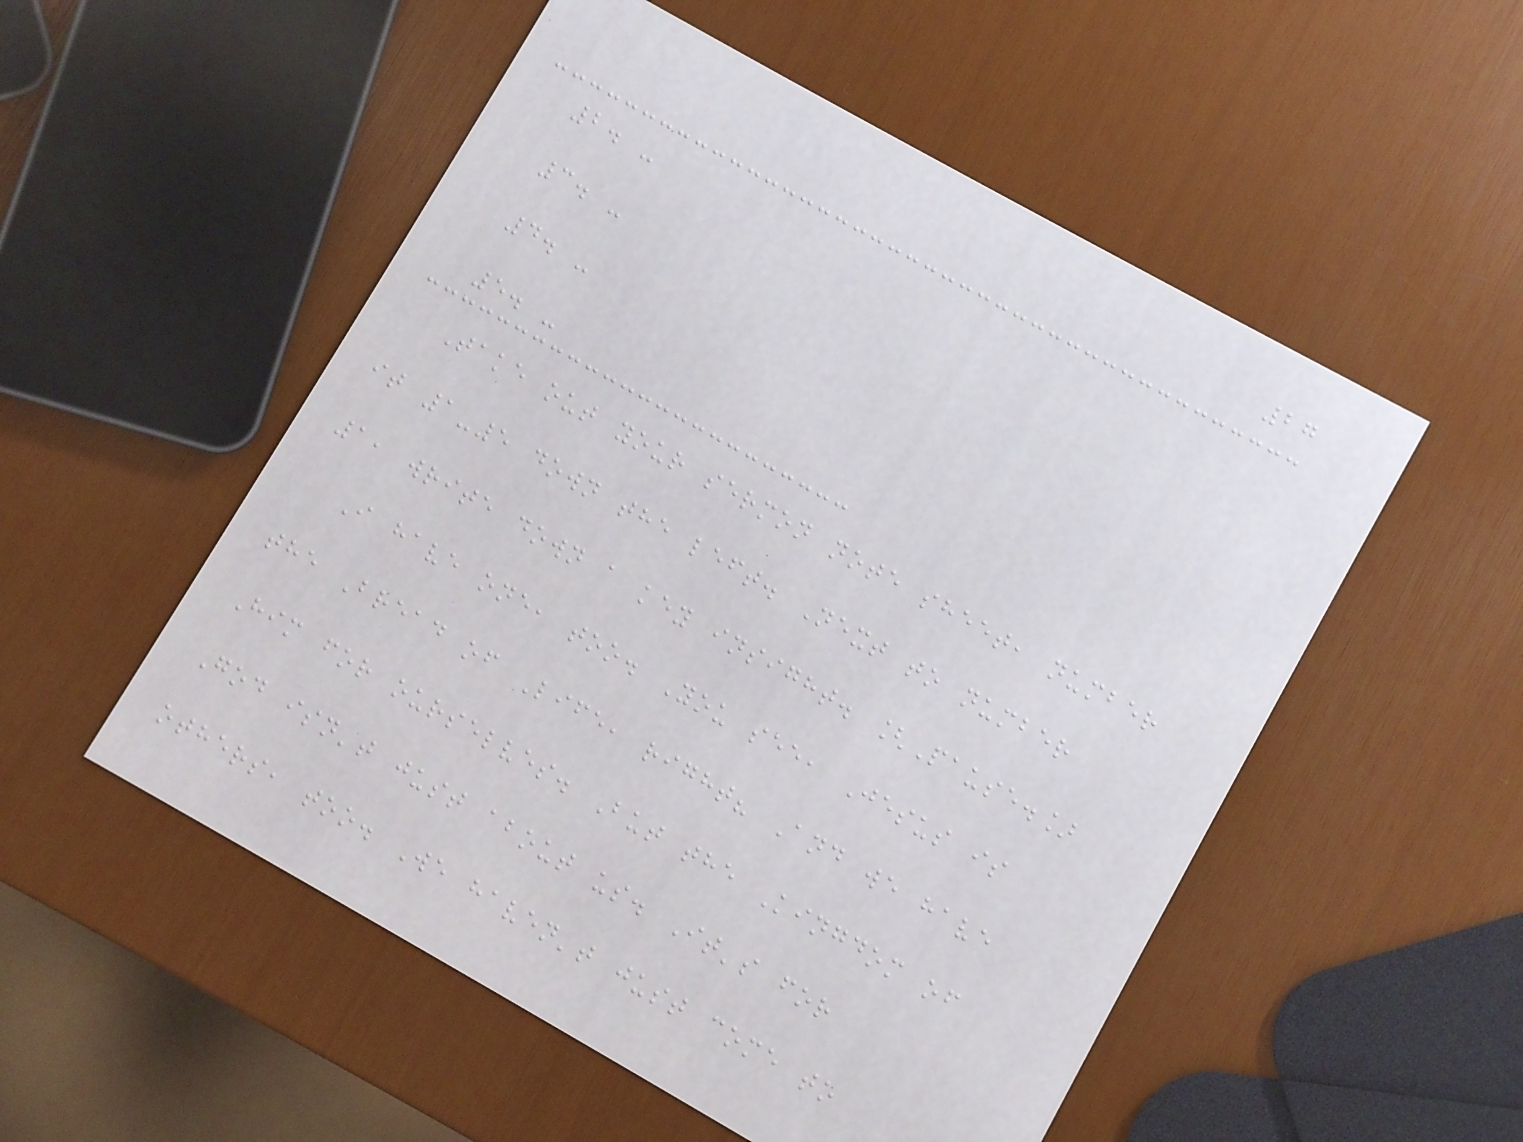27
2. -
3. -
4. -
5. -
Take out your sermon note sheet, number
it 1-5 down the left. Next to number
1, write down a key insight. [Pause.]
I have one, too. You see, Jesus is
the Bread of Life, right? And we have
Him for ourselves. But the Kingdom of
God isn't just about us. It's for
others, too. We haven't just come to
